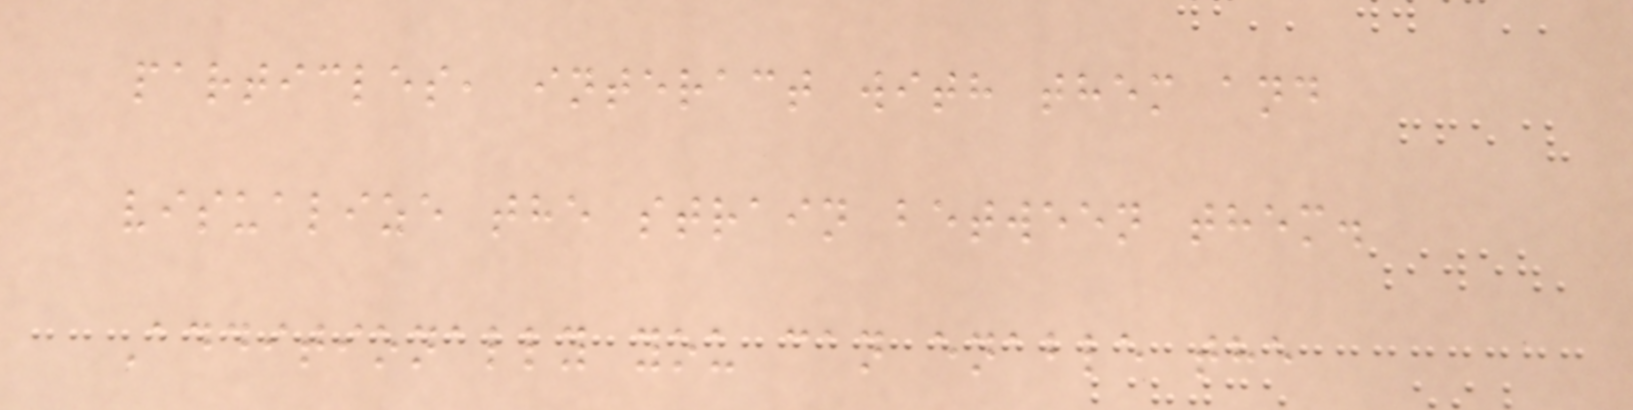particles, interact with them and
visualize the strain between them.
Additionally you can enable the
